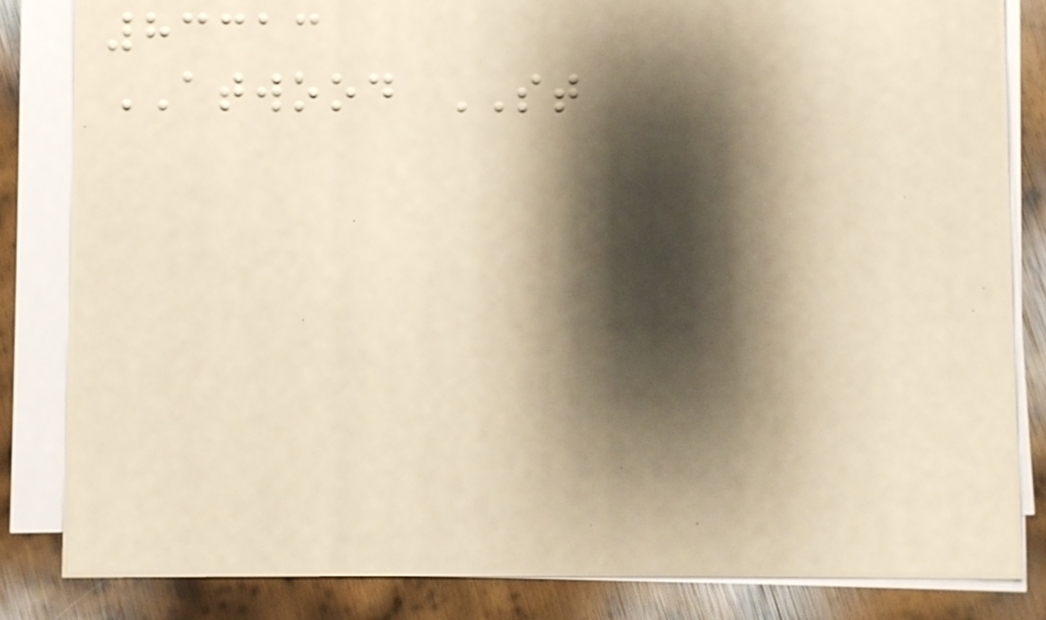83313
ATWOOD ST
